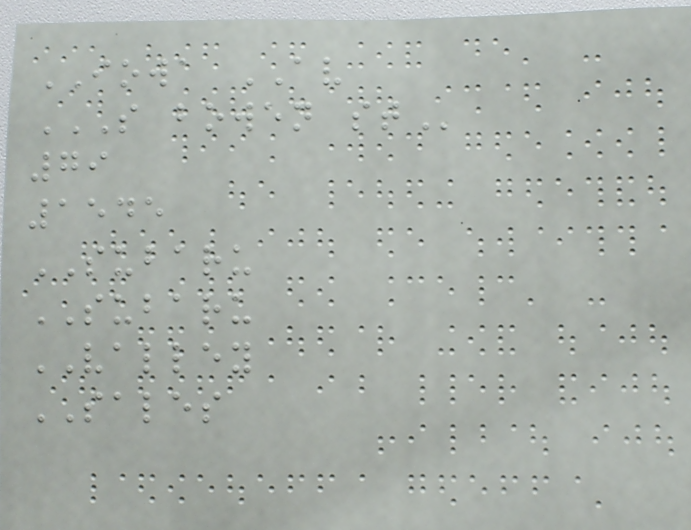IOWA AV
S BOWEN ST
79
1545
SUBARU
SUBARU
VALLEY
SALES
